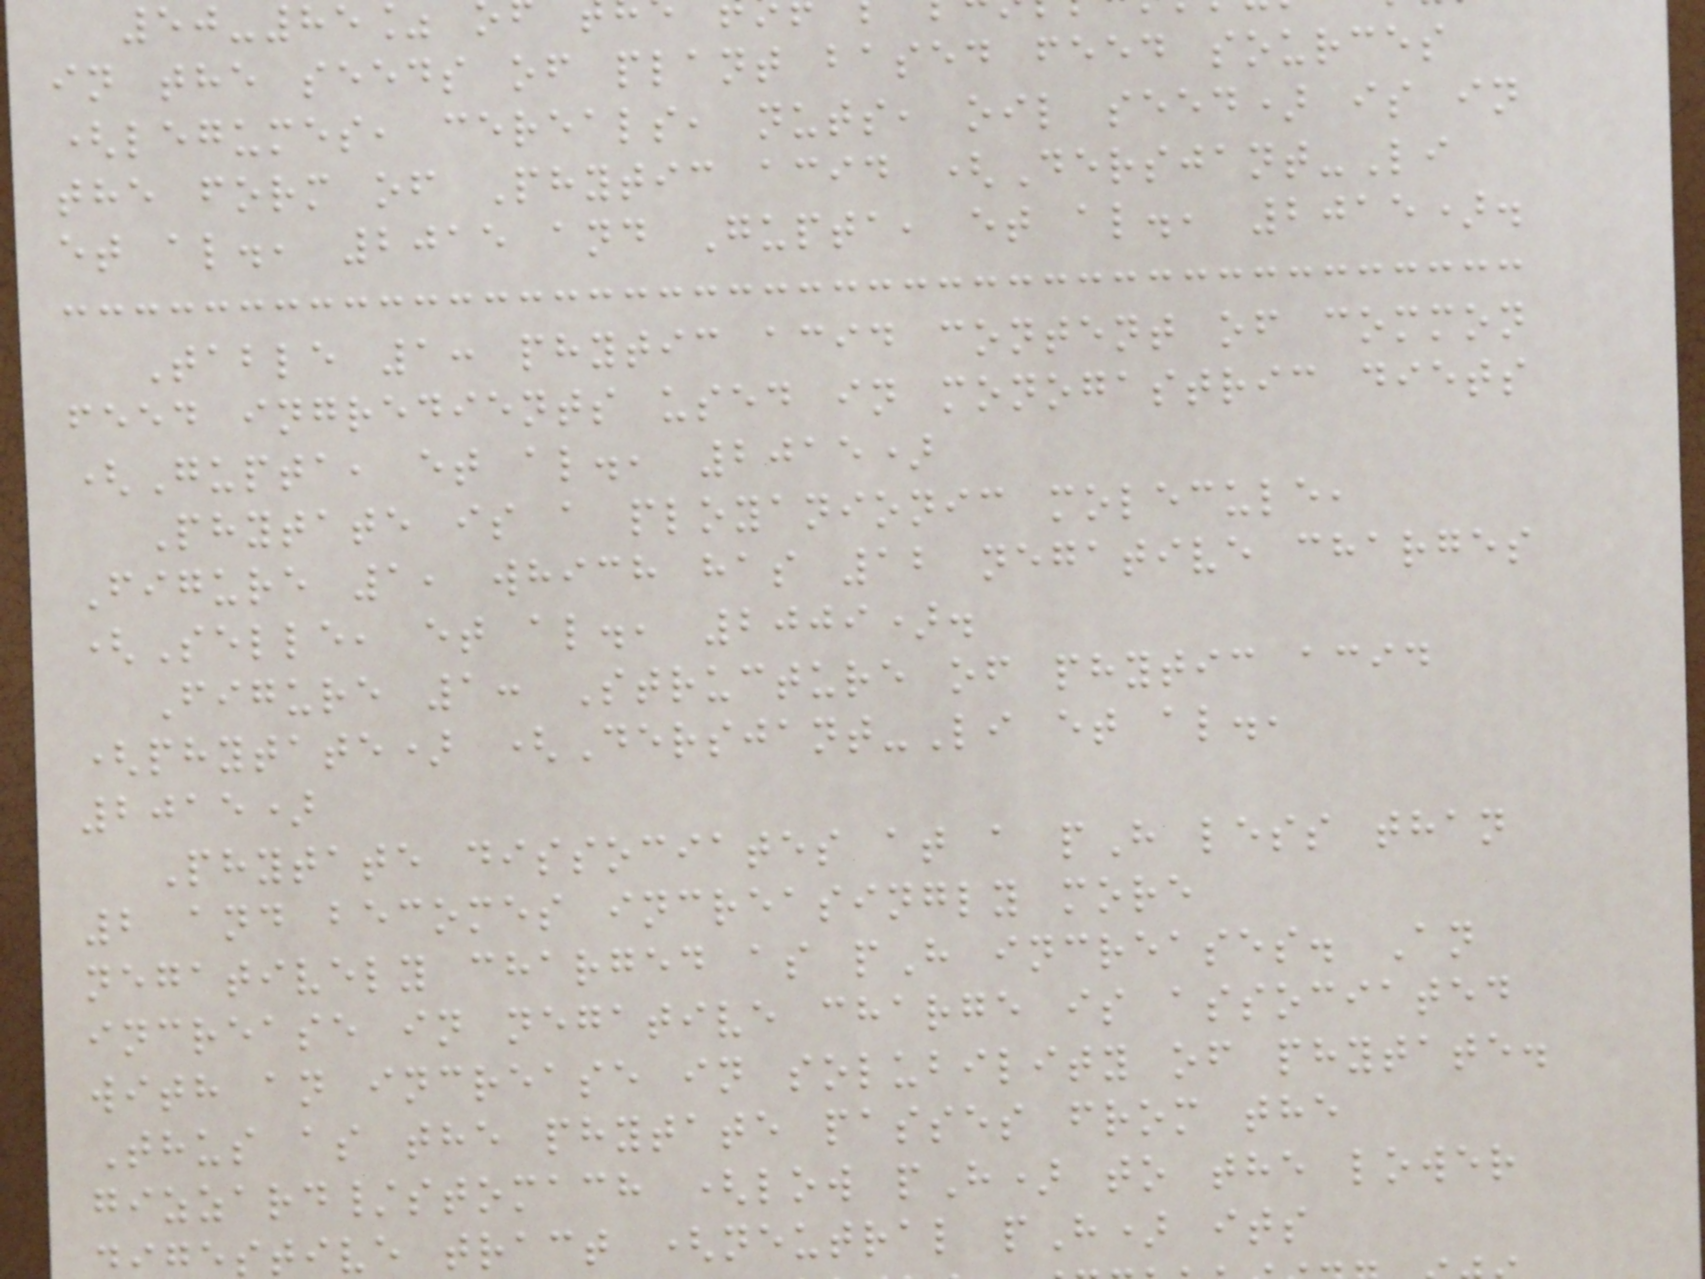in the seeds of plant based feed sources
(legumes, cereals, nuts, oil seed) is in
the form of Phytic acid (Dersjant-Li
et al., 2015 and Gupta, et al., 2015).
Table 1: phytic acid content of common
feed ingredients used in monogastric diets
(Gupta, et al., 2015)
Phytate is a ployanionic molecule,
Figure 1, which has 12 negative charges
(Selle, et al., 2009).
Figure 1: Structure of phytic acid
(phytate) (Dersjant-Li et al.,
2015)
Phytate dissociates at a pH less than
2 and becomes increasingly more
negatively charged as pH increases. An
increase in negative charge is associated
with an increase in solubility of phytate.
Thus as the phytate passes from the
gizzard/stomach (low pH) to the lower
estive tract (neutral pH) its
